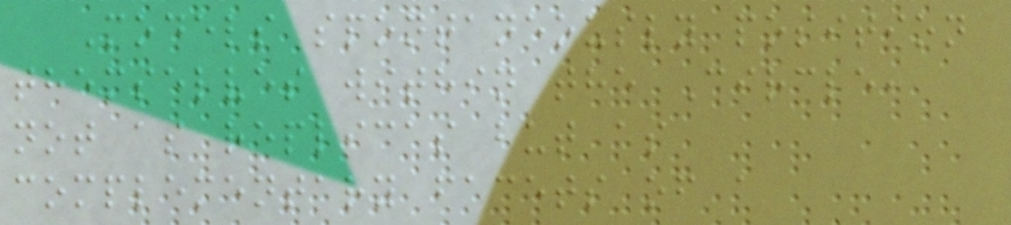Models spontaneously position
themselves within the Circle,
not as replicas but as
complementary facets of a
